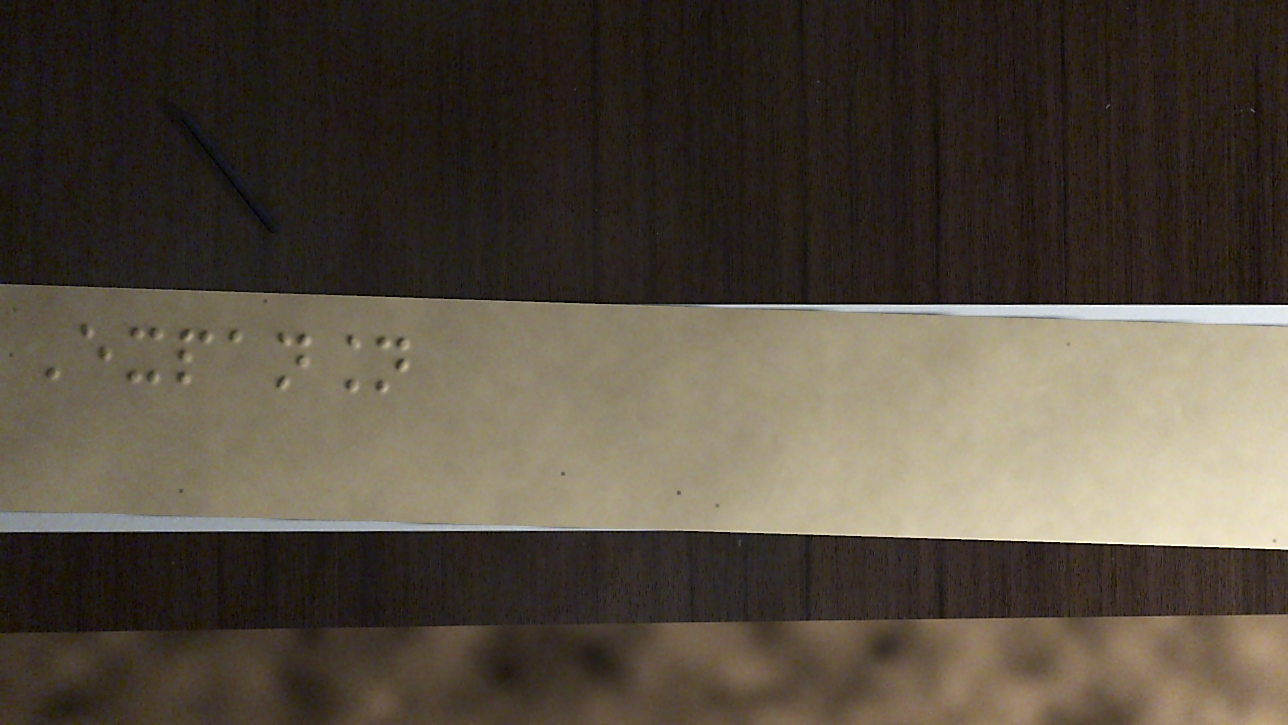Expansion
